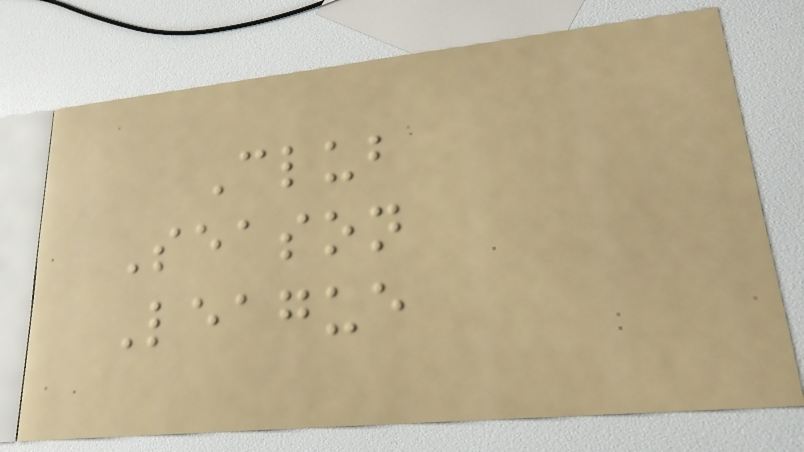Club
Season
League
